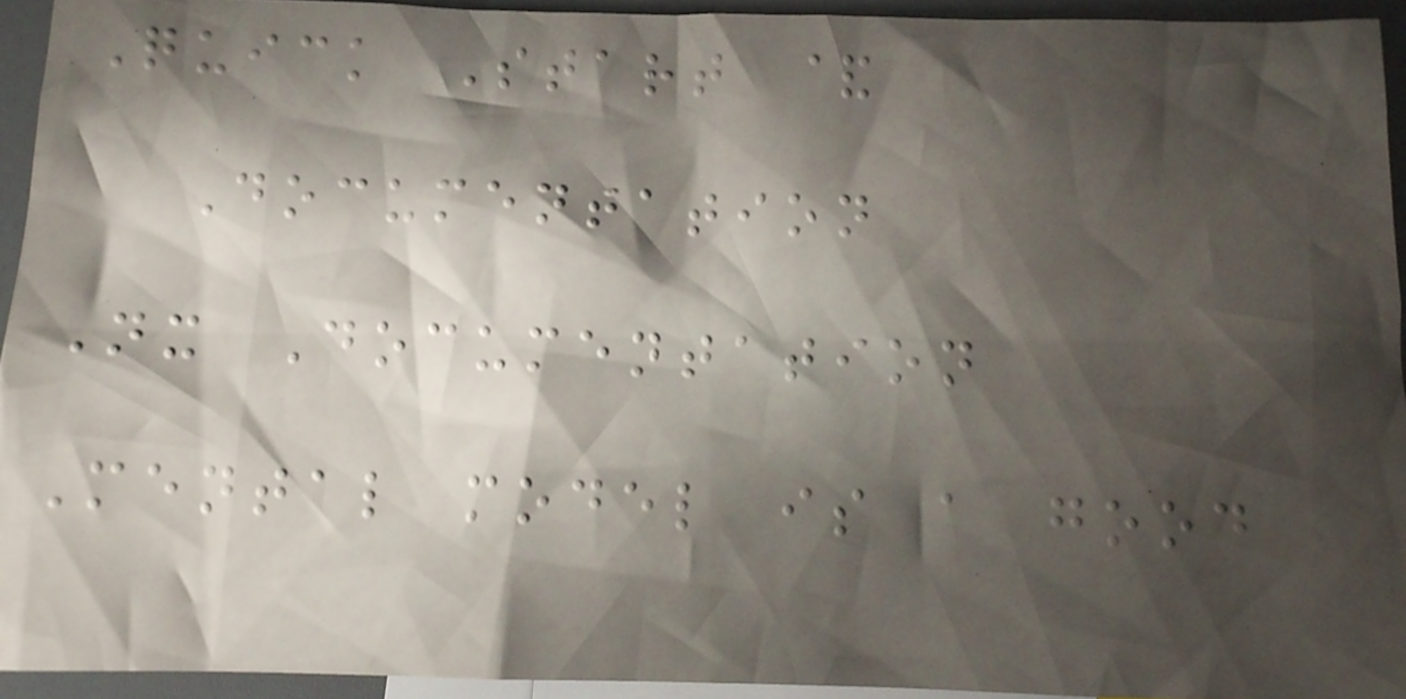Quick Start &
Documentation
Nx Documentation
Mental model is a good
